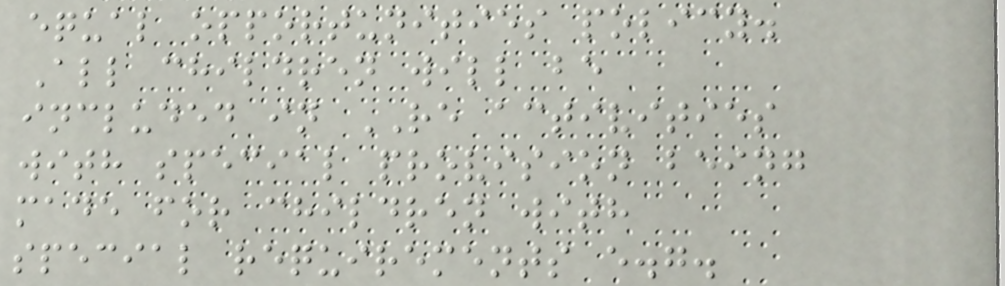equal opportunities policy.
All children will be
included in RE activities
with special provision being
made for children with
special requirements e.g.
